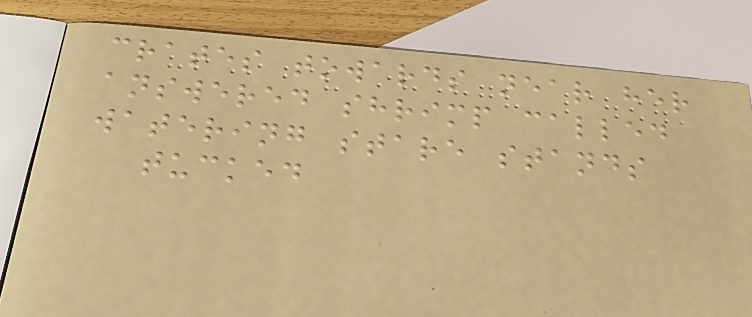crates towards near her
answered shrimp called
watering stare stands
tucked
